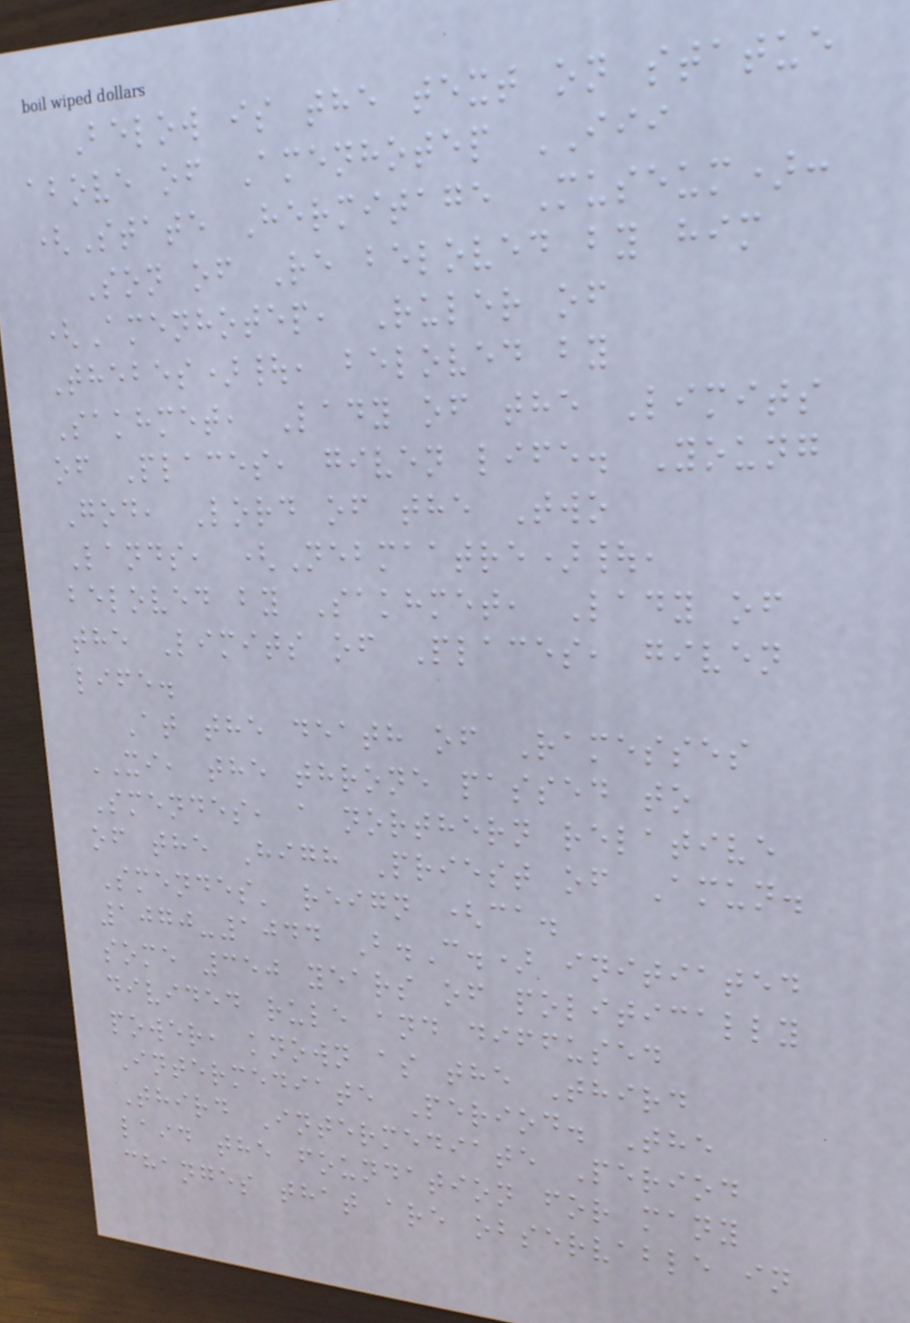Below is the text on statue
above of Amenhotep III
(State Hermitage Museum):
Son of Re beloved by him
(Amenhotep, Ruler of
Thebes)|, beloved by
Sakhmet, Lady of the Limits
of Places, given life. Young
God, Lord of the Two
Lands, (Nebmaatre)|,
beloved by Sakhmet, Lady of
the Limits of Places, given
life.
At the death of Ramesses
XI, the throne passed to
Smendes, a northern relative
of the High Priest of Amun.
Smendes' reign (ca.
1070-1044 B.C.) initiated
some 350 years of politically
divided rule and diffused
power, known as the Third
Intermediate Period. The
Third Intermediate Period
laid the foundation for many
changes that are observable in
